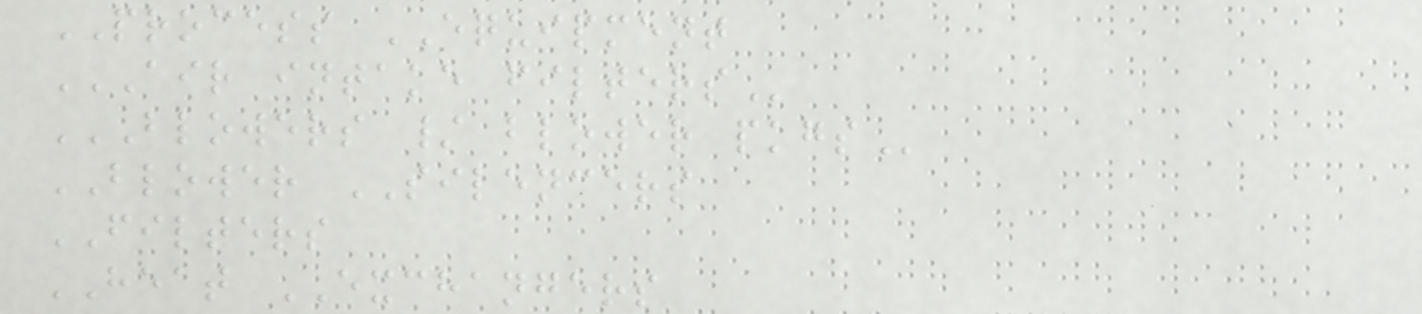PROCESS EQUIPMENT
AIR INTAKE FILTERS
BLOWERS / BLOWER PKGS
BLOWER SILENCERS
FILTERS
HEAT EXCHANGERS
